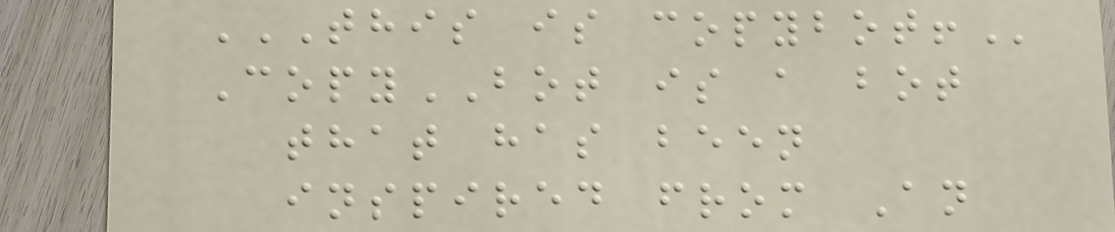THIS IS COPYBOT!
CopyBOT is a bot
that has been
inspired from An
